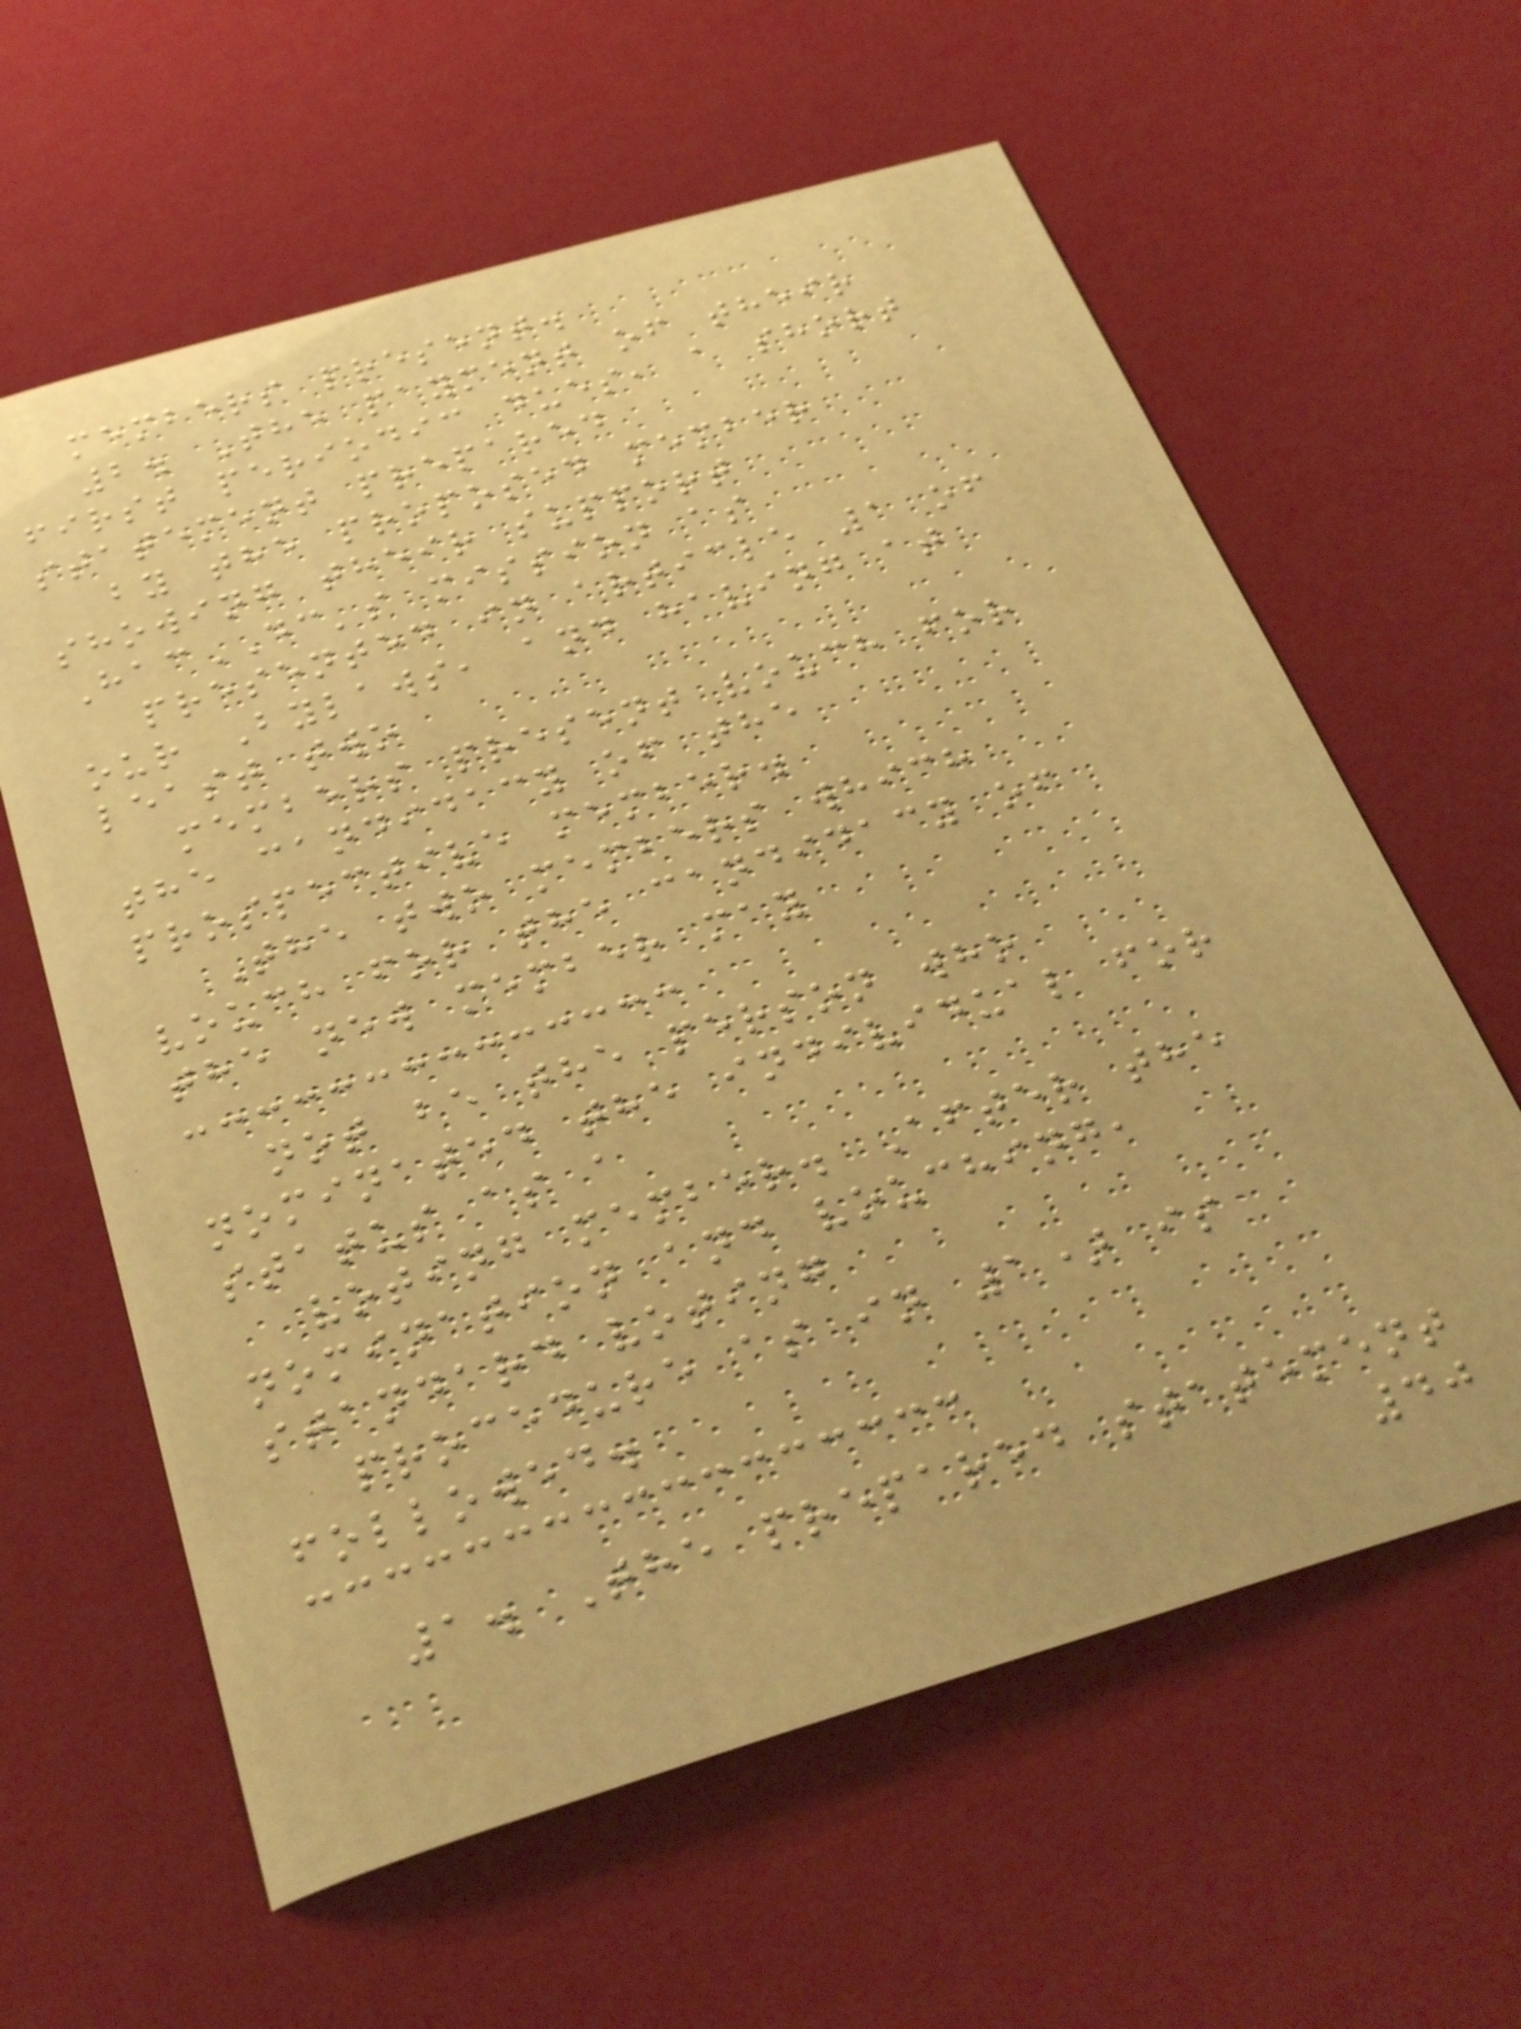members present.
2. The payment of their
first periodic dues, a short
statement prepared
by the proposed member
showing their support
HacDC's mission as
presented in article 1 of
our Bylaws, and having at
least two
members present vouch for
the candidacy of the
prospective member.
The two members which
vouch for the candidacy of
the new member may
not be the person who
nominated the individual for
status as a
voting member. After the
nomination and vouching,
standard voting
procedure as in 1) is
followed.
1. The prepared statement
40
